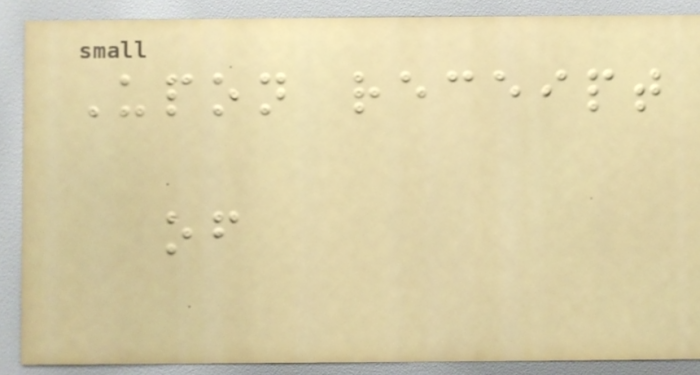Upon receipt
of
